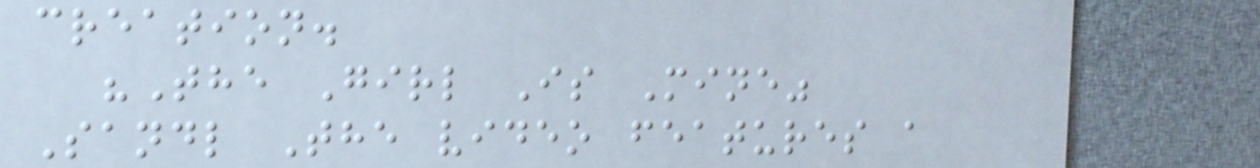creation.
"The Girl Is Mine"
Sandl The video features a
